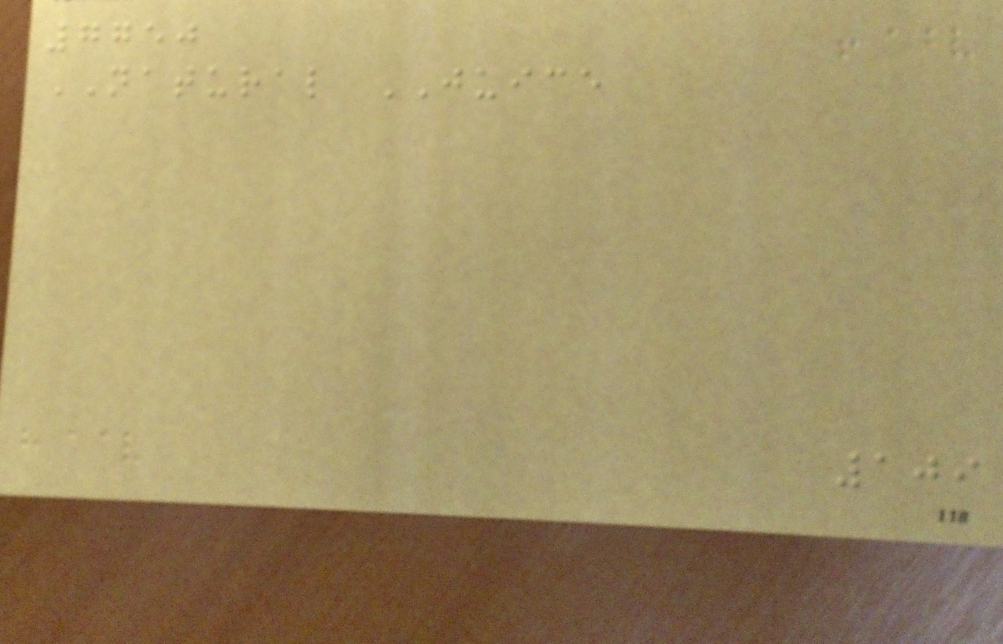7750
NATURAL JUICE
109
